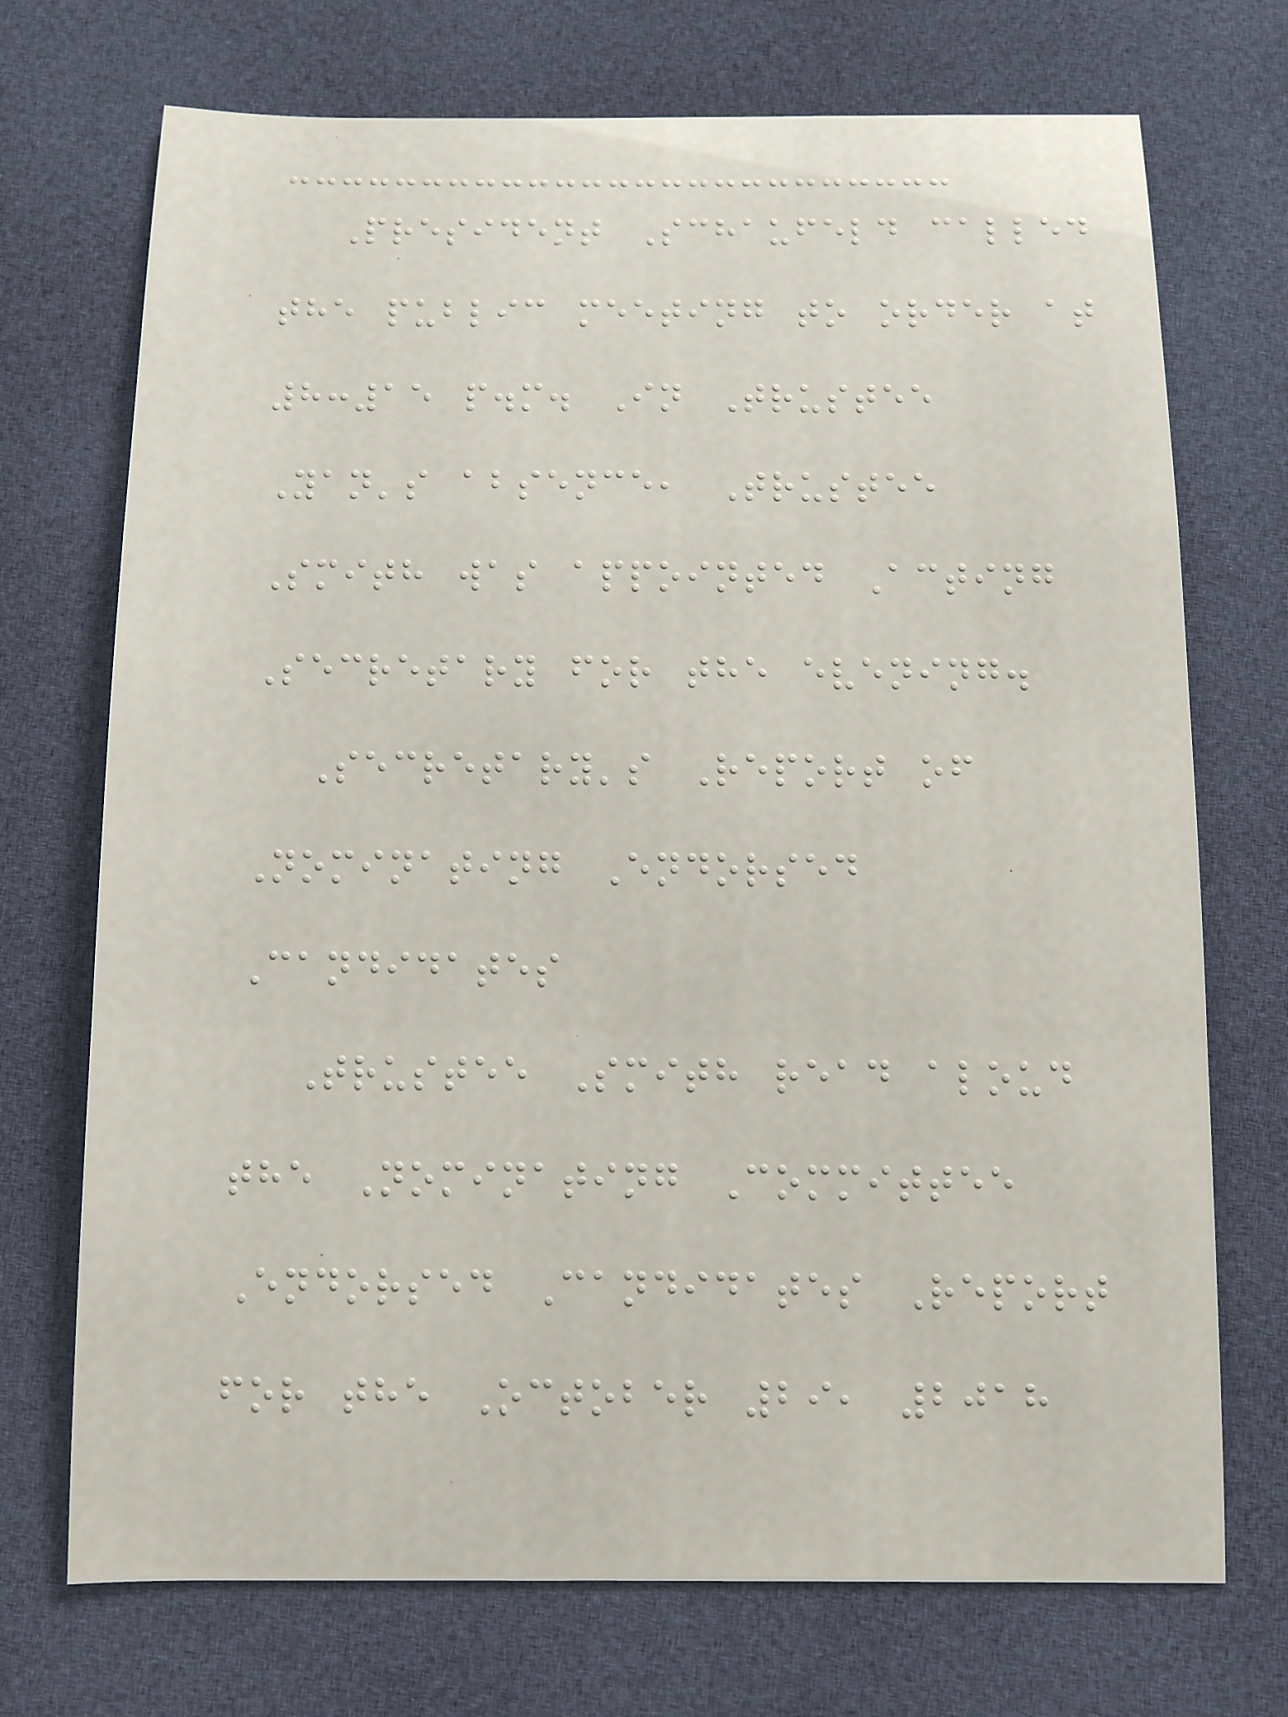President Schaufeld called
the public meeting to order at
8:15 p.m. In Trustee
Yan's absence, Trustee
Smith was appointed Acting
Secretary for the evening.
Secretary's Report of
Nominating Endorsed
Candidates
Trustee Smith read aloud
the Nominating Committee
Endorsed Candidates Report
for the October 29, 2018
